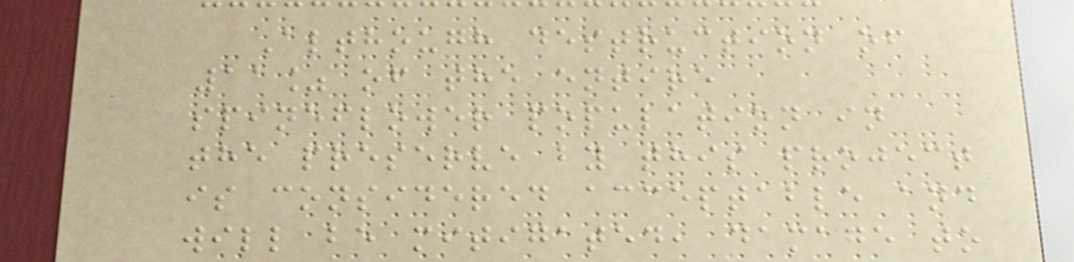Although destruction of
11% of the entire
spineflower population in
the preserve by this project
is considered acceptable and
will be mitigated, damage to
